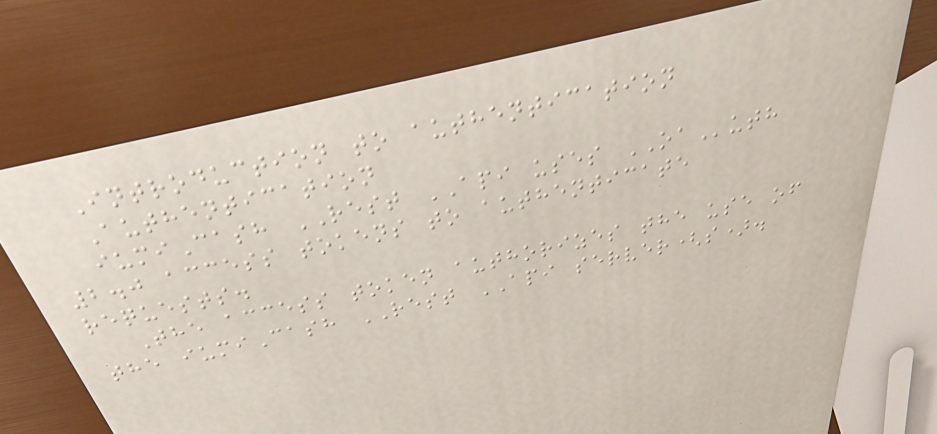Introduction to authentication
Authentication
iumiCash REST API uses OAuth
2.0 access tokens to authenticate
requests.
The access token authorizes the use of
the iumiCash REST API server(s).
